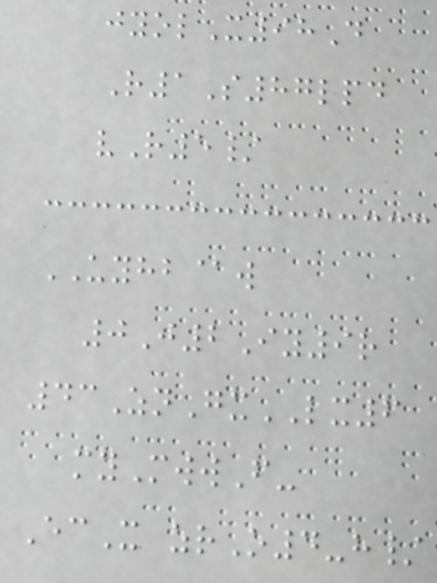jyolX98D
R1S87lpd
vR5/
UYHB@w
0J2Iy9r
43ZnGxLX6
myMwwF-
EcX zrO4-h/
